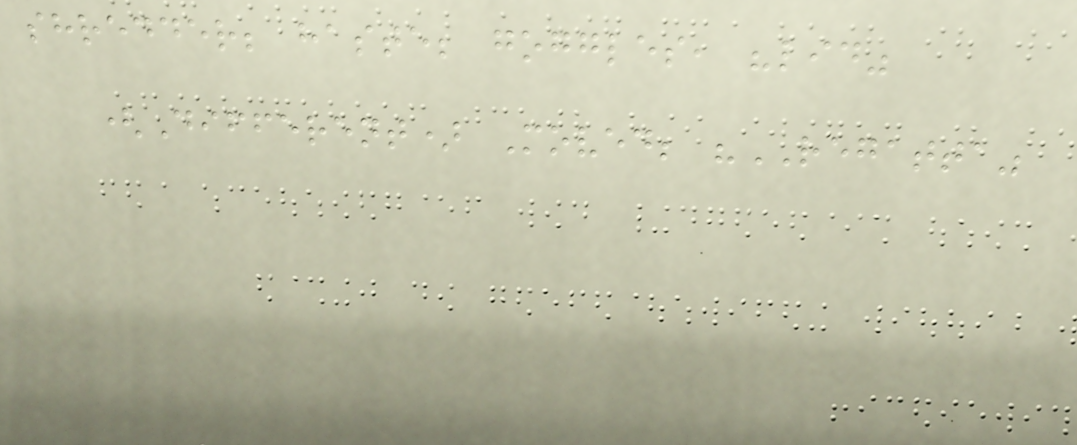shredder; haste; goggles, "lid"
(Different) Moved; "REGATTA"
